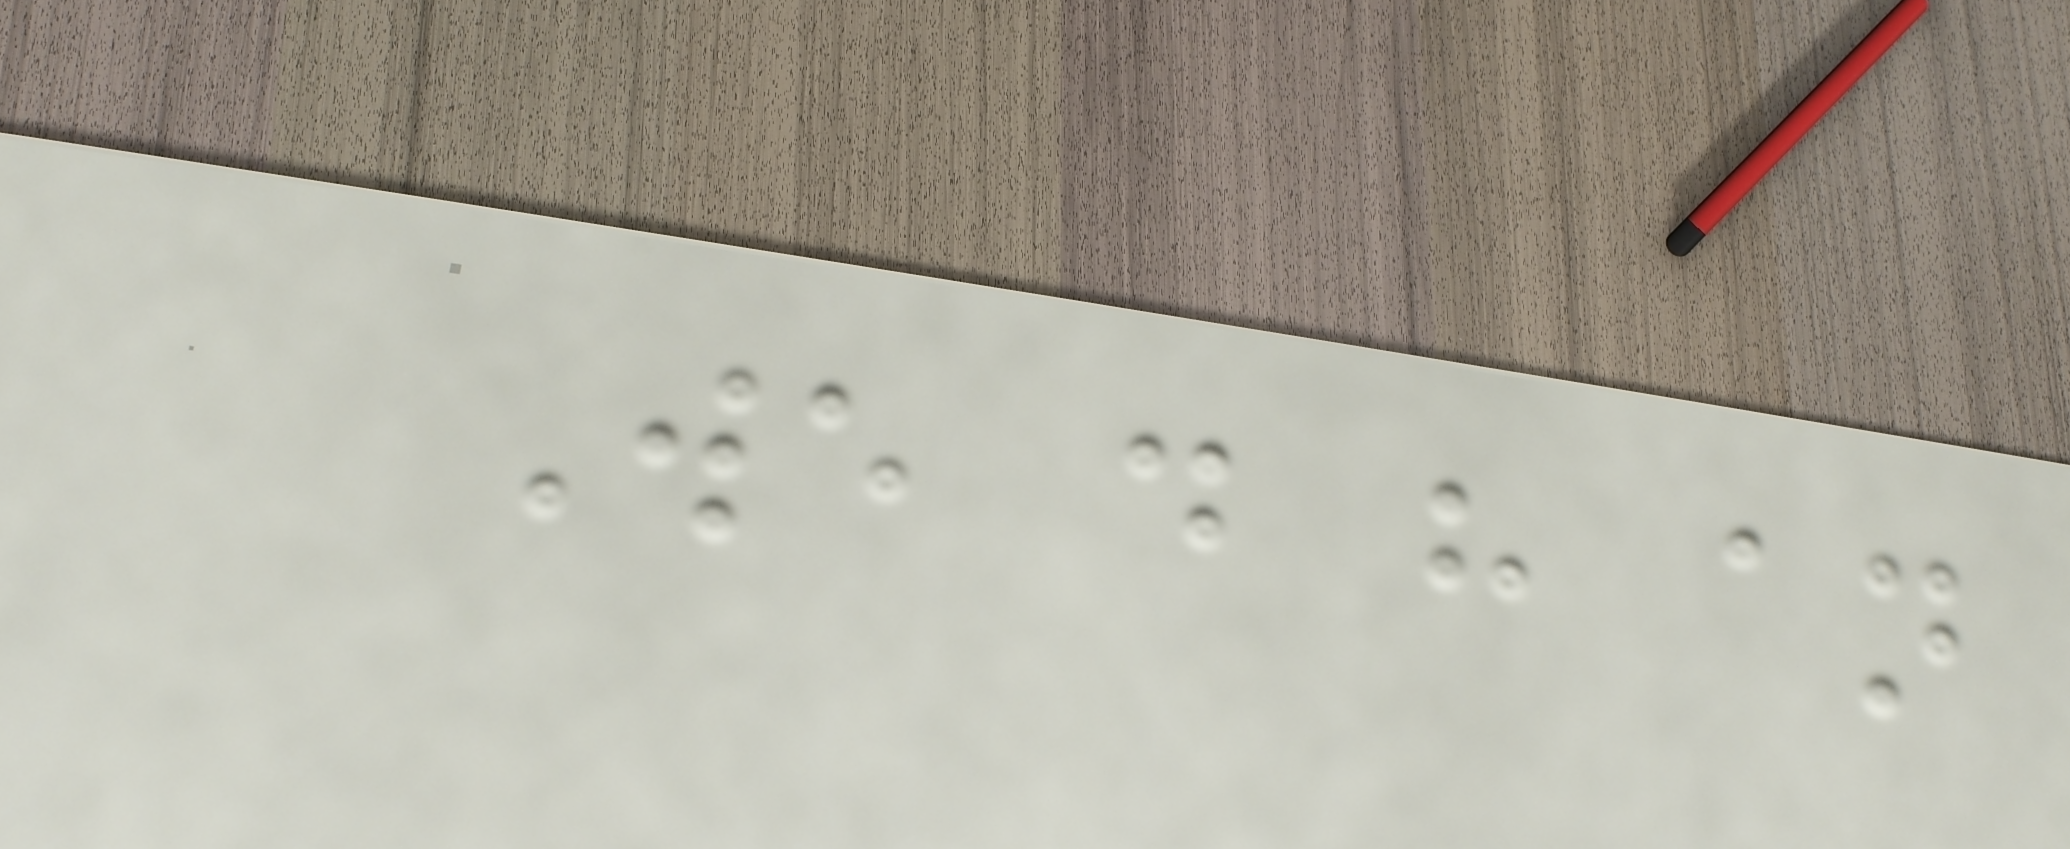We do have an
